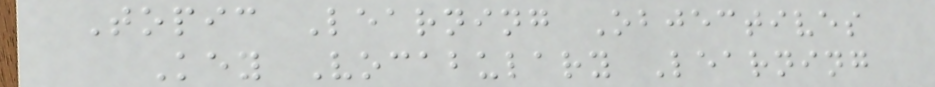Topic Learning Objectives
Key Vocabulary Learning
